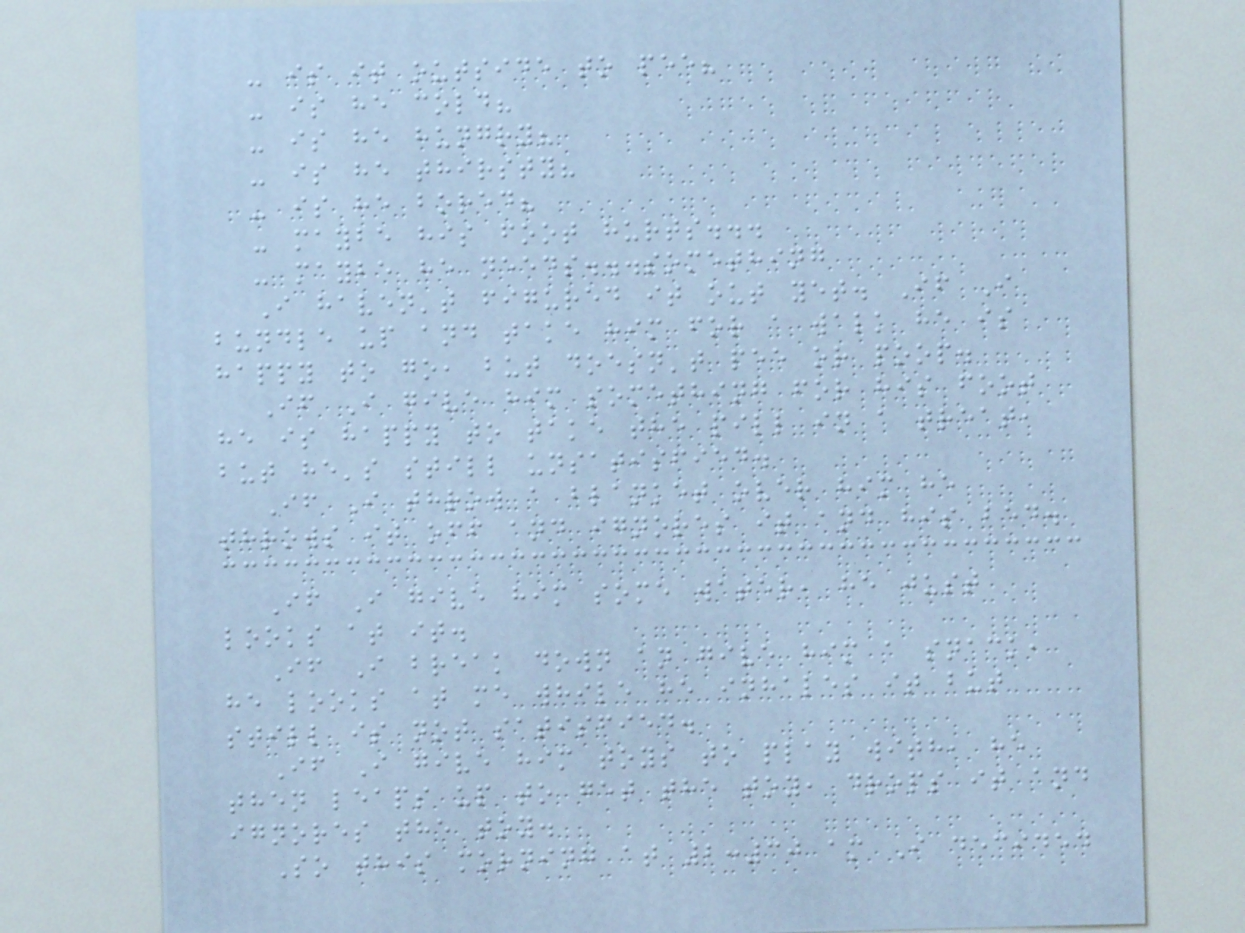- is it outside to pee?
- is he cold?
- is he hungry?
- is he thirsty?
- is he bored?
- maybe his foot hurts...
- maybe he needs...something
I haven't figured it out yet. If I
bundle up and take him for a walk he is
happy to go, but doesn't pee or poop.
If I give him something for his foot
he is happy to take the pill in a treat,
but he's still unsatisfied.
If I throw a blanket over him he
throws it off and ignores it and his bed.
If I give him some water, he just
looks at it.
If I break down an give him a snack,
he looks at me while he inhales it but
still is not satisfied.
If I give him toys to play with, he
then leaps up to get the toy, drops it and
ignores the toy.
So this morning at 2:30 am I decided
